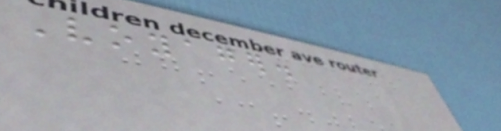Voyager.
